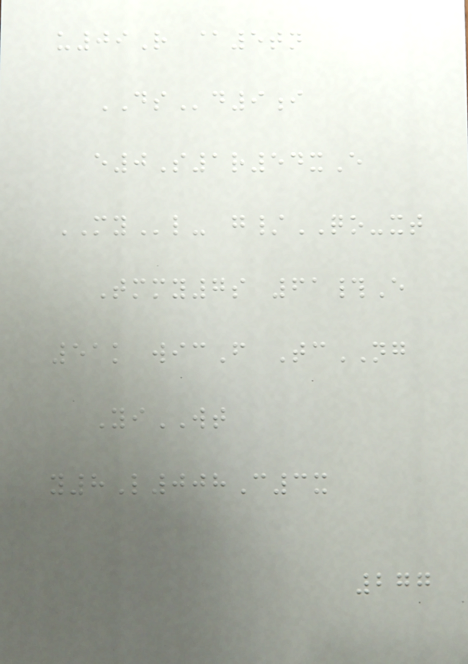u09R @5tn
DSd9i
e0S1r54xE
MYl- g/QO-xt
Tmmy7s 61#E
51k wicF TcNG
YiWT
y8L008C3x
277
